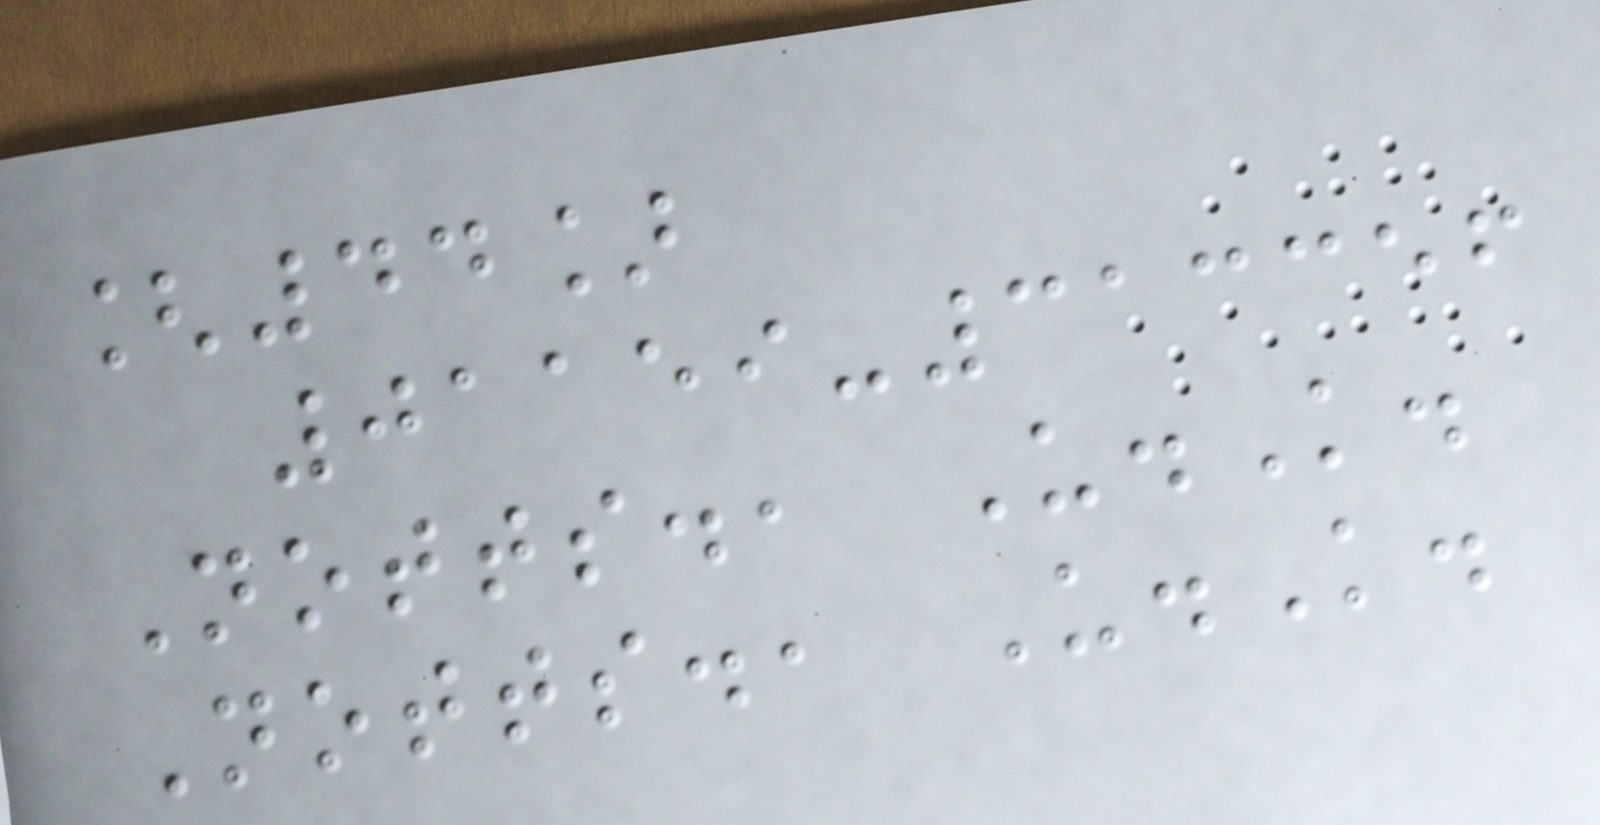[44]
01159-313356
Notts., U.K.
Notts., U.K.
